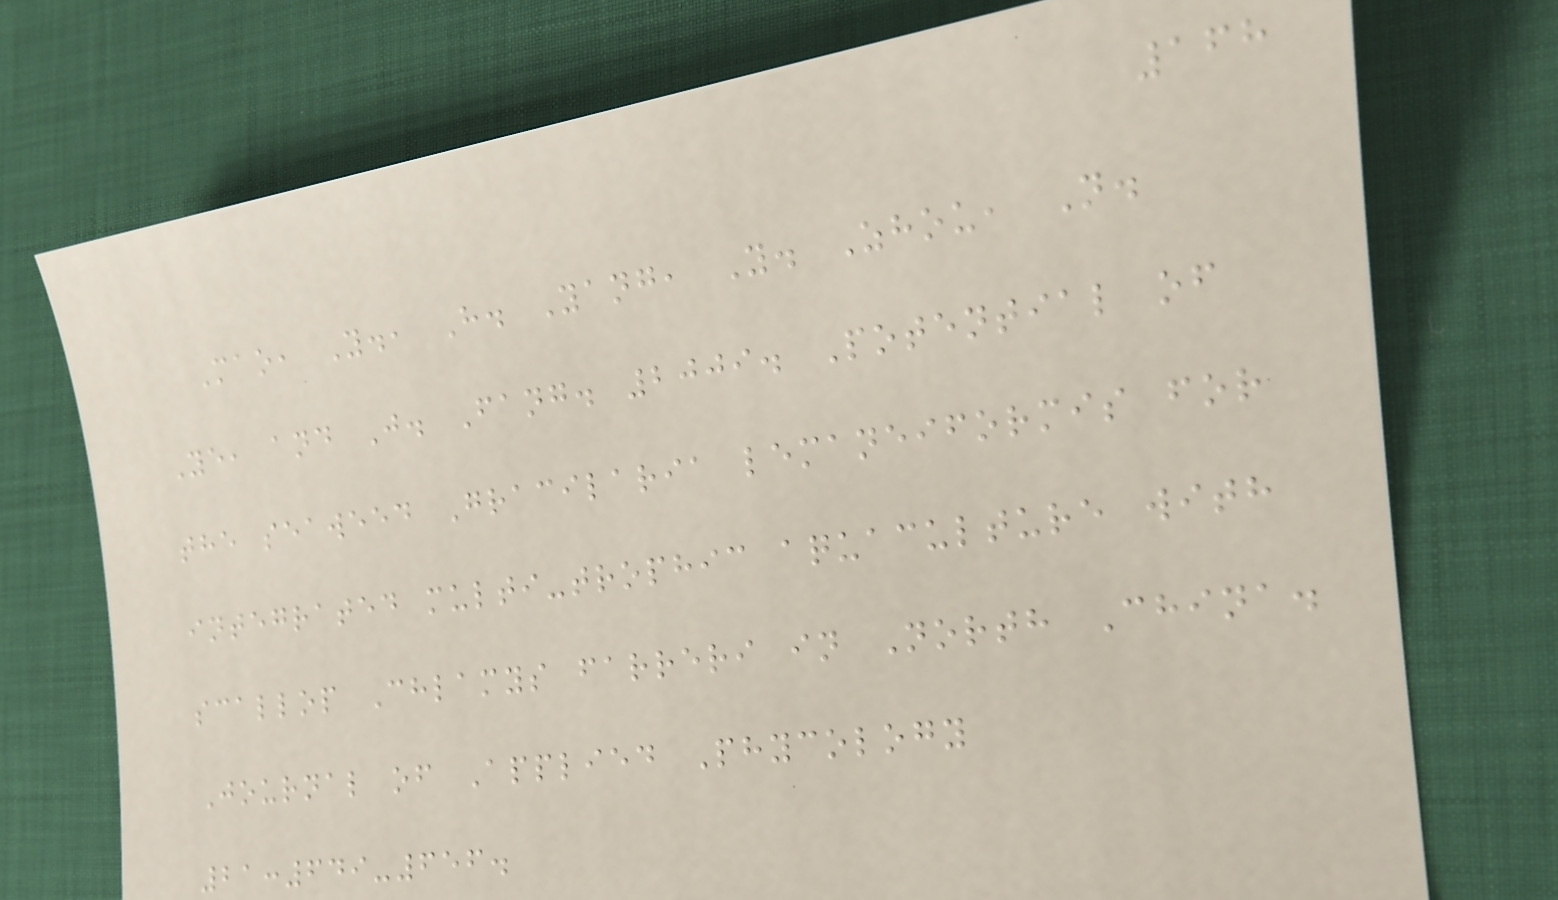168
Mao, Y., H. Yang, Y. Zhou, N.
Ye, and J. Fang. 2009. Potential of
the seaweed Gracilaria lemaneiformis for
integrated multi-trophic aquaculture with
scallop Chlamys farreri in North China.
Journal of Applied Phycology
21:649-656.
